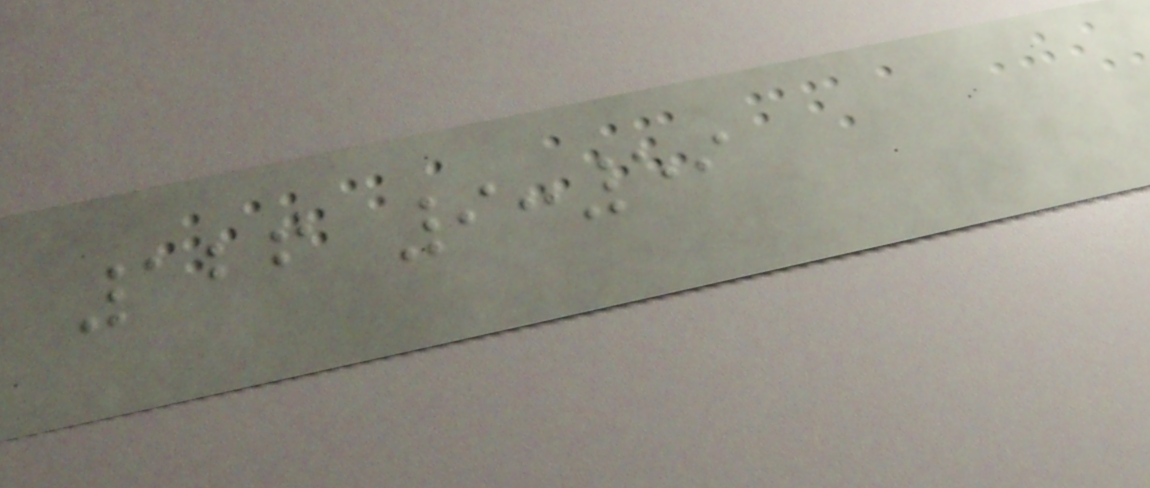126 9:59
